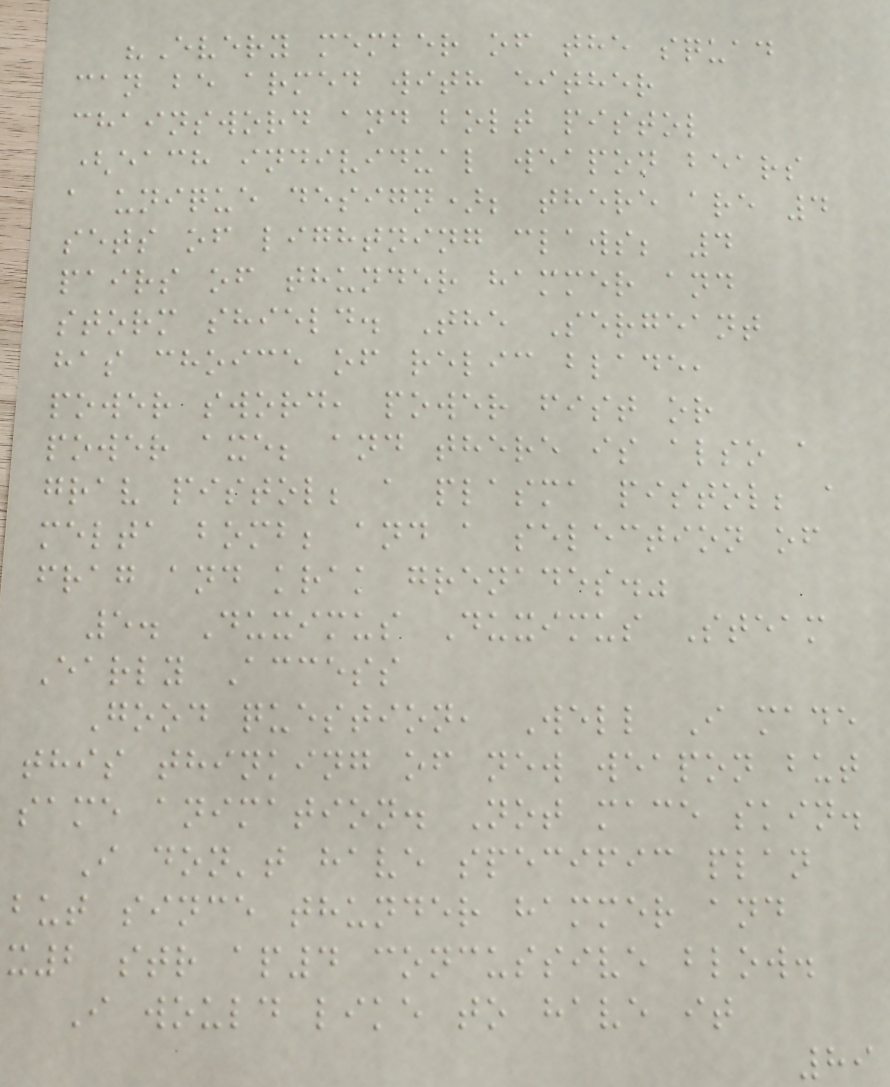"Every member of the squad
can be armed with either
chainsword and bolt pistol
(each individual weapon bears
a unique design); there are 4
sets of lightning claws; 4
pairs of thunder hammer and
storm shield. The Sergeant
has choice of relic blade,
power sword, power fist or
power axe; and there is also a
grav pistol; a plasma pistol; a
melta bomb; and a selection of
frag and krak grenades."
5. Duximus Duximus Steam
Early Access
Good question, Well I made
this thinking of new weapon but
same animation. Not mace skin.
I don't have specific plan
but since thunder hammer and
x2 str ap4 concussive blow.
I would like to have it
89
